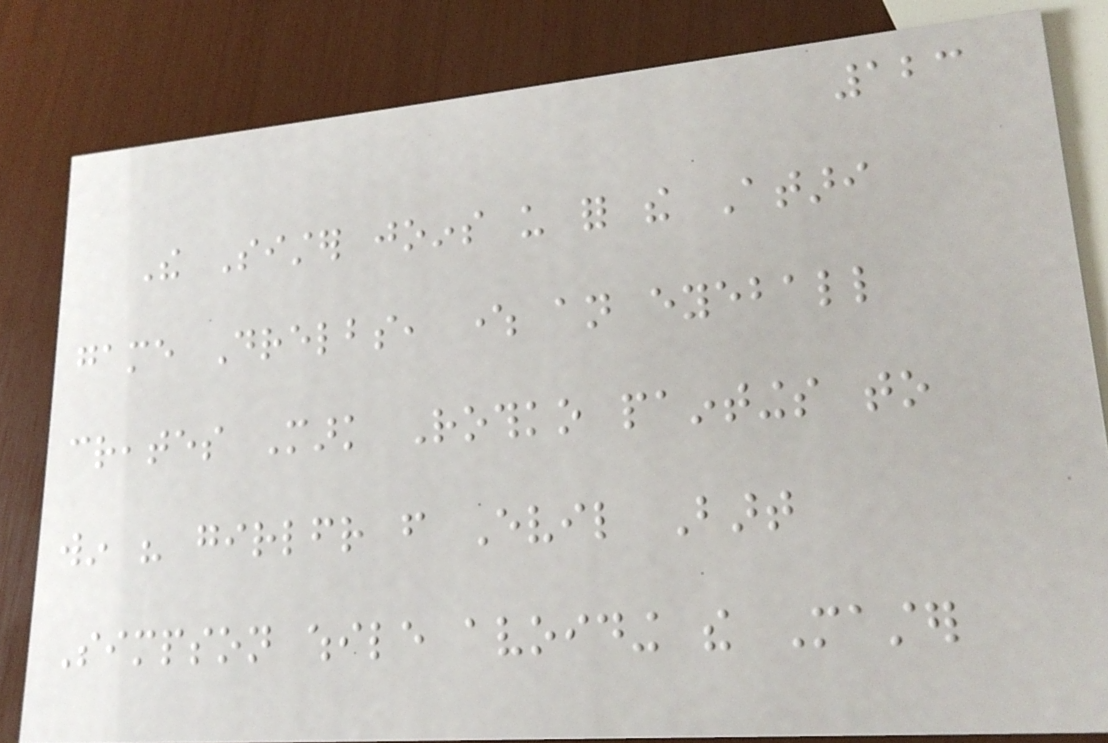123
The Sister joins us for the Atari
game Drelbs, where an eyeball
creates Mark Rothko paintings to
win his girlfriend from Evil Bart
Simpson while avoiding the Master
